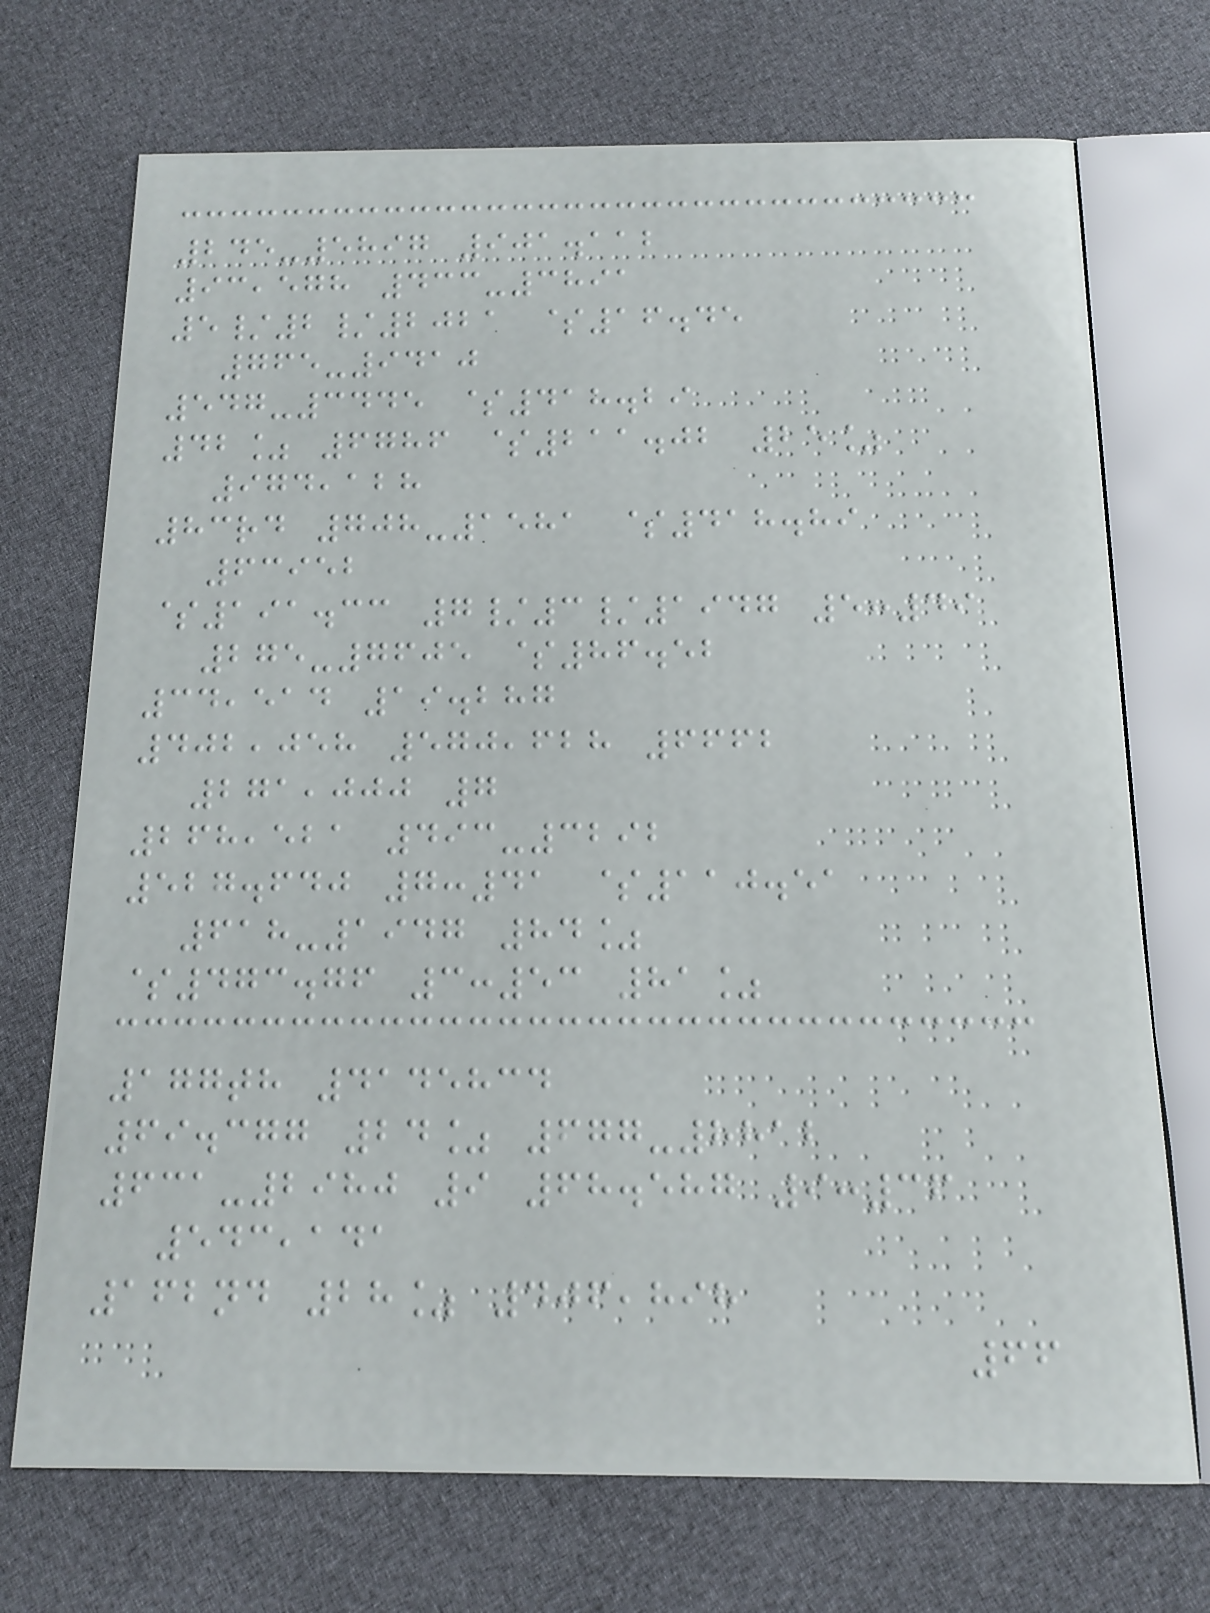245-5897 901.112
93,578 433-3891
5/2/2021 $16.45
765-9410
547-3445 $418.29
42% 6786 $211.02 25%
974,128
83rd 708-1581 $418.89
63952
$191.33 7/3/1947 5:49
275-7605 $86.52
34,514 19.287
402,058 570,628 6662
271,000 7
268,521 493-3292
527.640 7:41 $110.51
618-1947 84%
$473.76 3:53 81%
177th 4145834
69.377 24% 677-8812
631-2980 9 68.587 9:36
543,141
162nd 28% 406,898
66
